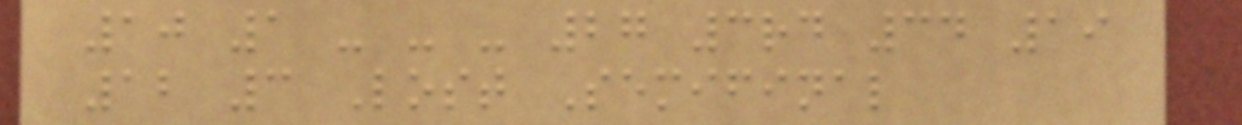10 1 - - - 27 3rd 34 19
12 3 Lost Semifinal
